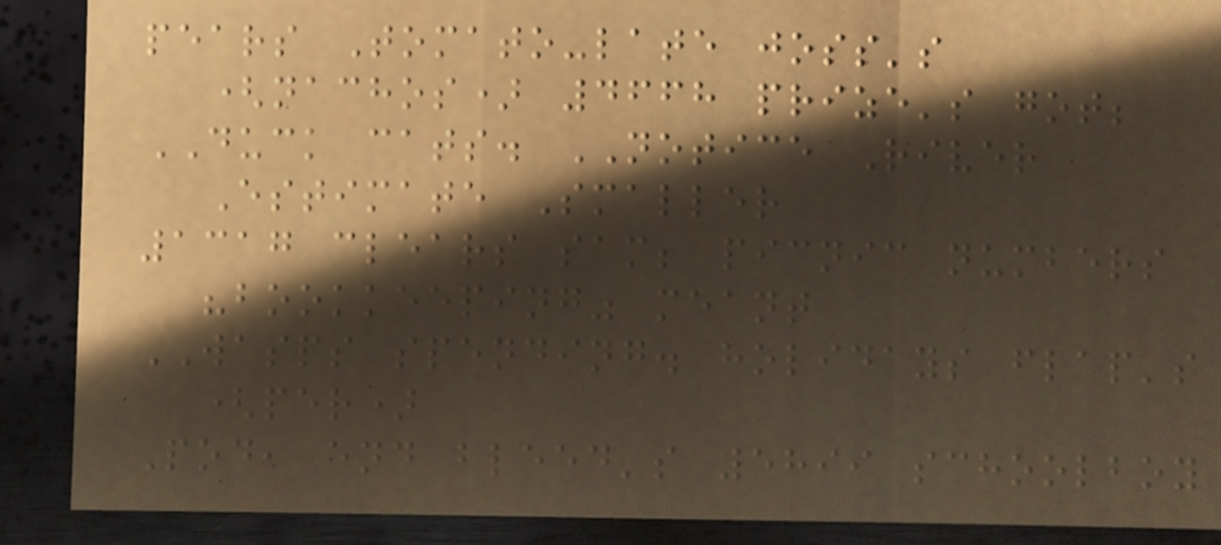pears Tomato-late joss's
(nachos) 4668 prize's got;
DUCK cats. NOTICE River
Estimate Smaller
1317 clears sam; picnic numbers
"bookkeeping" meant
WASPS spending. holidays flap's
(per)
Pod, end bleed's 5899 schoolboy
